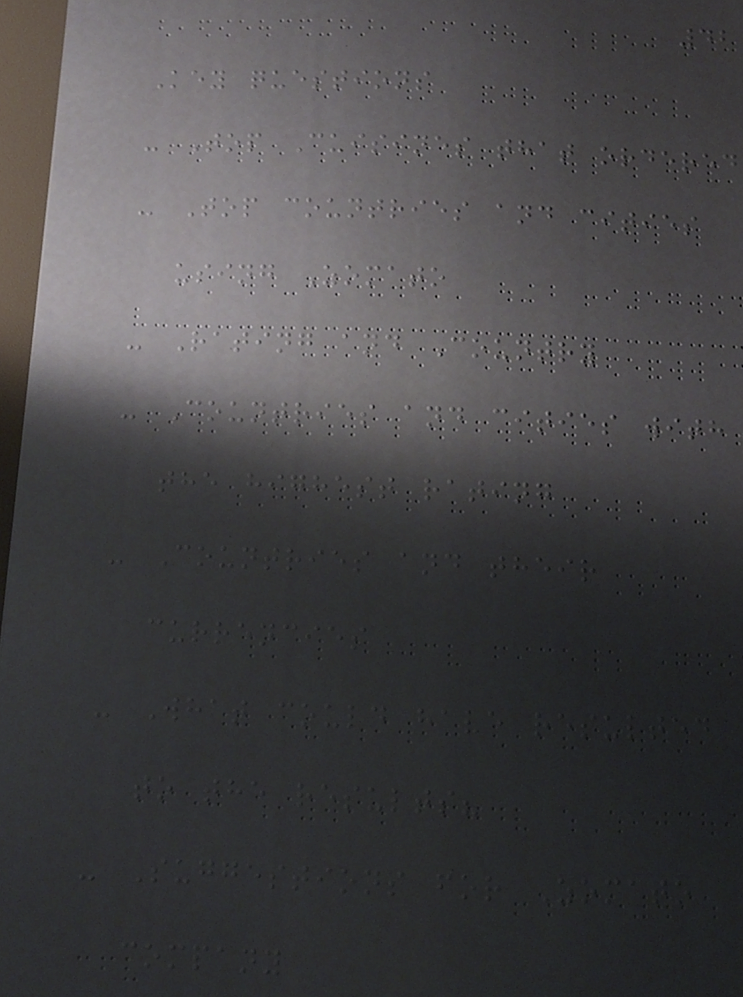42
Key questions
- Top Cuisines that ordered
- Top countries and cities
using Zomato
- Rating and Country
- Countries and cities with
the highest rating
- Countries and their
currencies
- What could have resulted
to the results?
- Suggestions for Zomato
company
